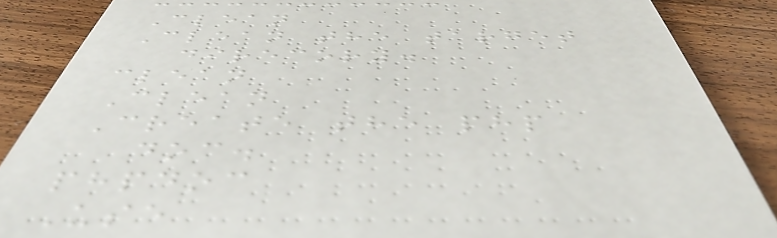Clean
Clean the target
direcory.
clean
Clean
Create the php
doc.
phpdoc
Use
